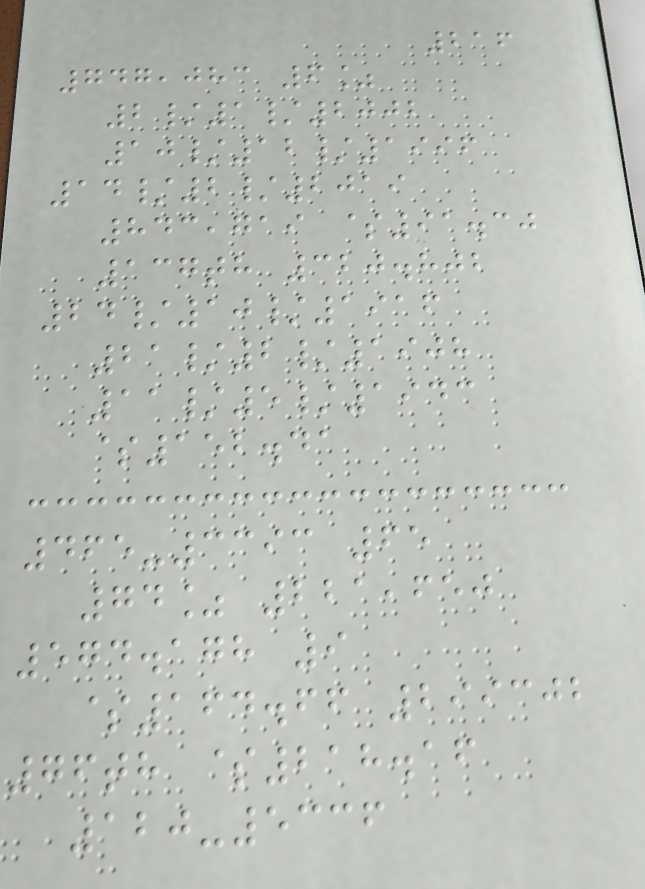216
747,083 6%
2/1/2002
10/12/1996
14/2/2019
843,719 $91.30
137th 320.802
24/10/1916
21/2/1908
11/5/1943
$152.41
465-3393 65
74% 221,650
574.178 9
$164.66 299302
76th $218.16
120-5336
